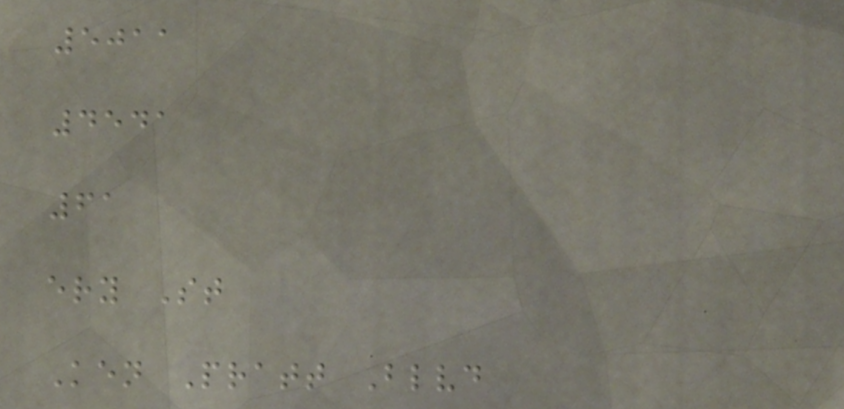5011
4541
61
ery St
Ken Pratt Blvd
